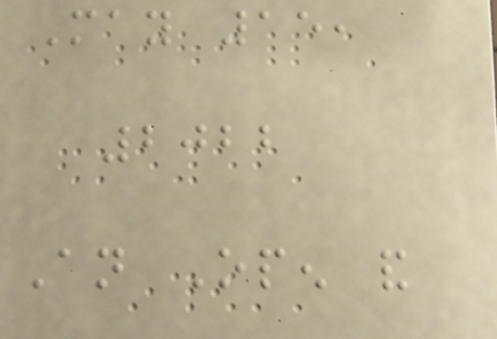May 15,
2022
An Open and
